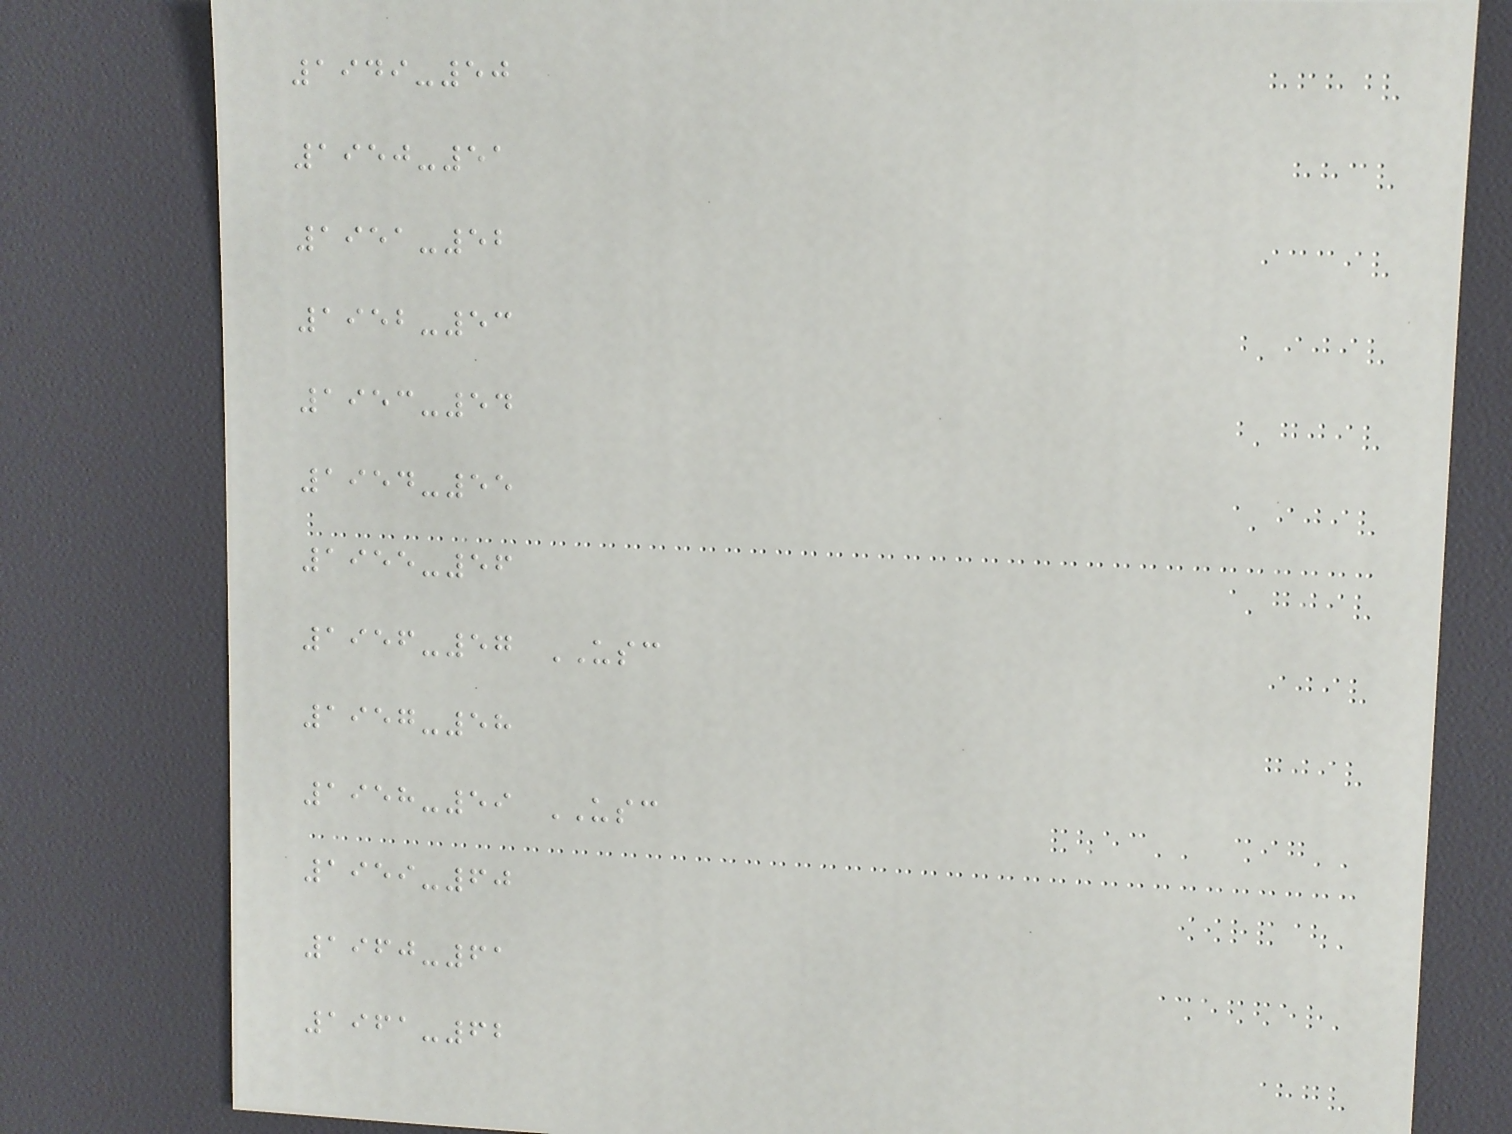1949-50
1950-51
1951-52
1952-53
1953-54
1954-55
1955-56
1956-57 USC
1957-58
1958-59 USC
1959-60
1960-61
1961-62
